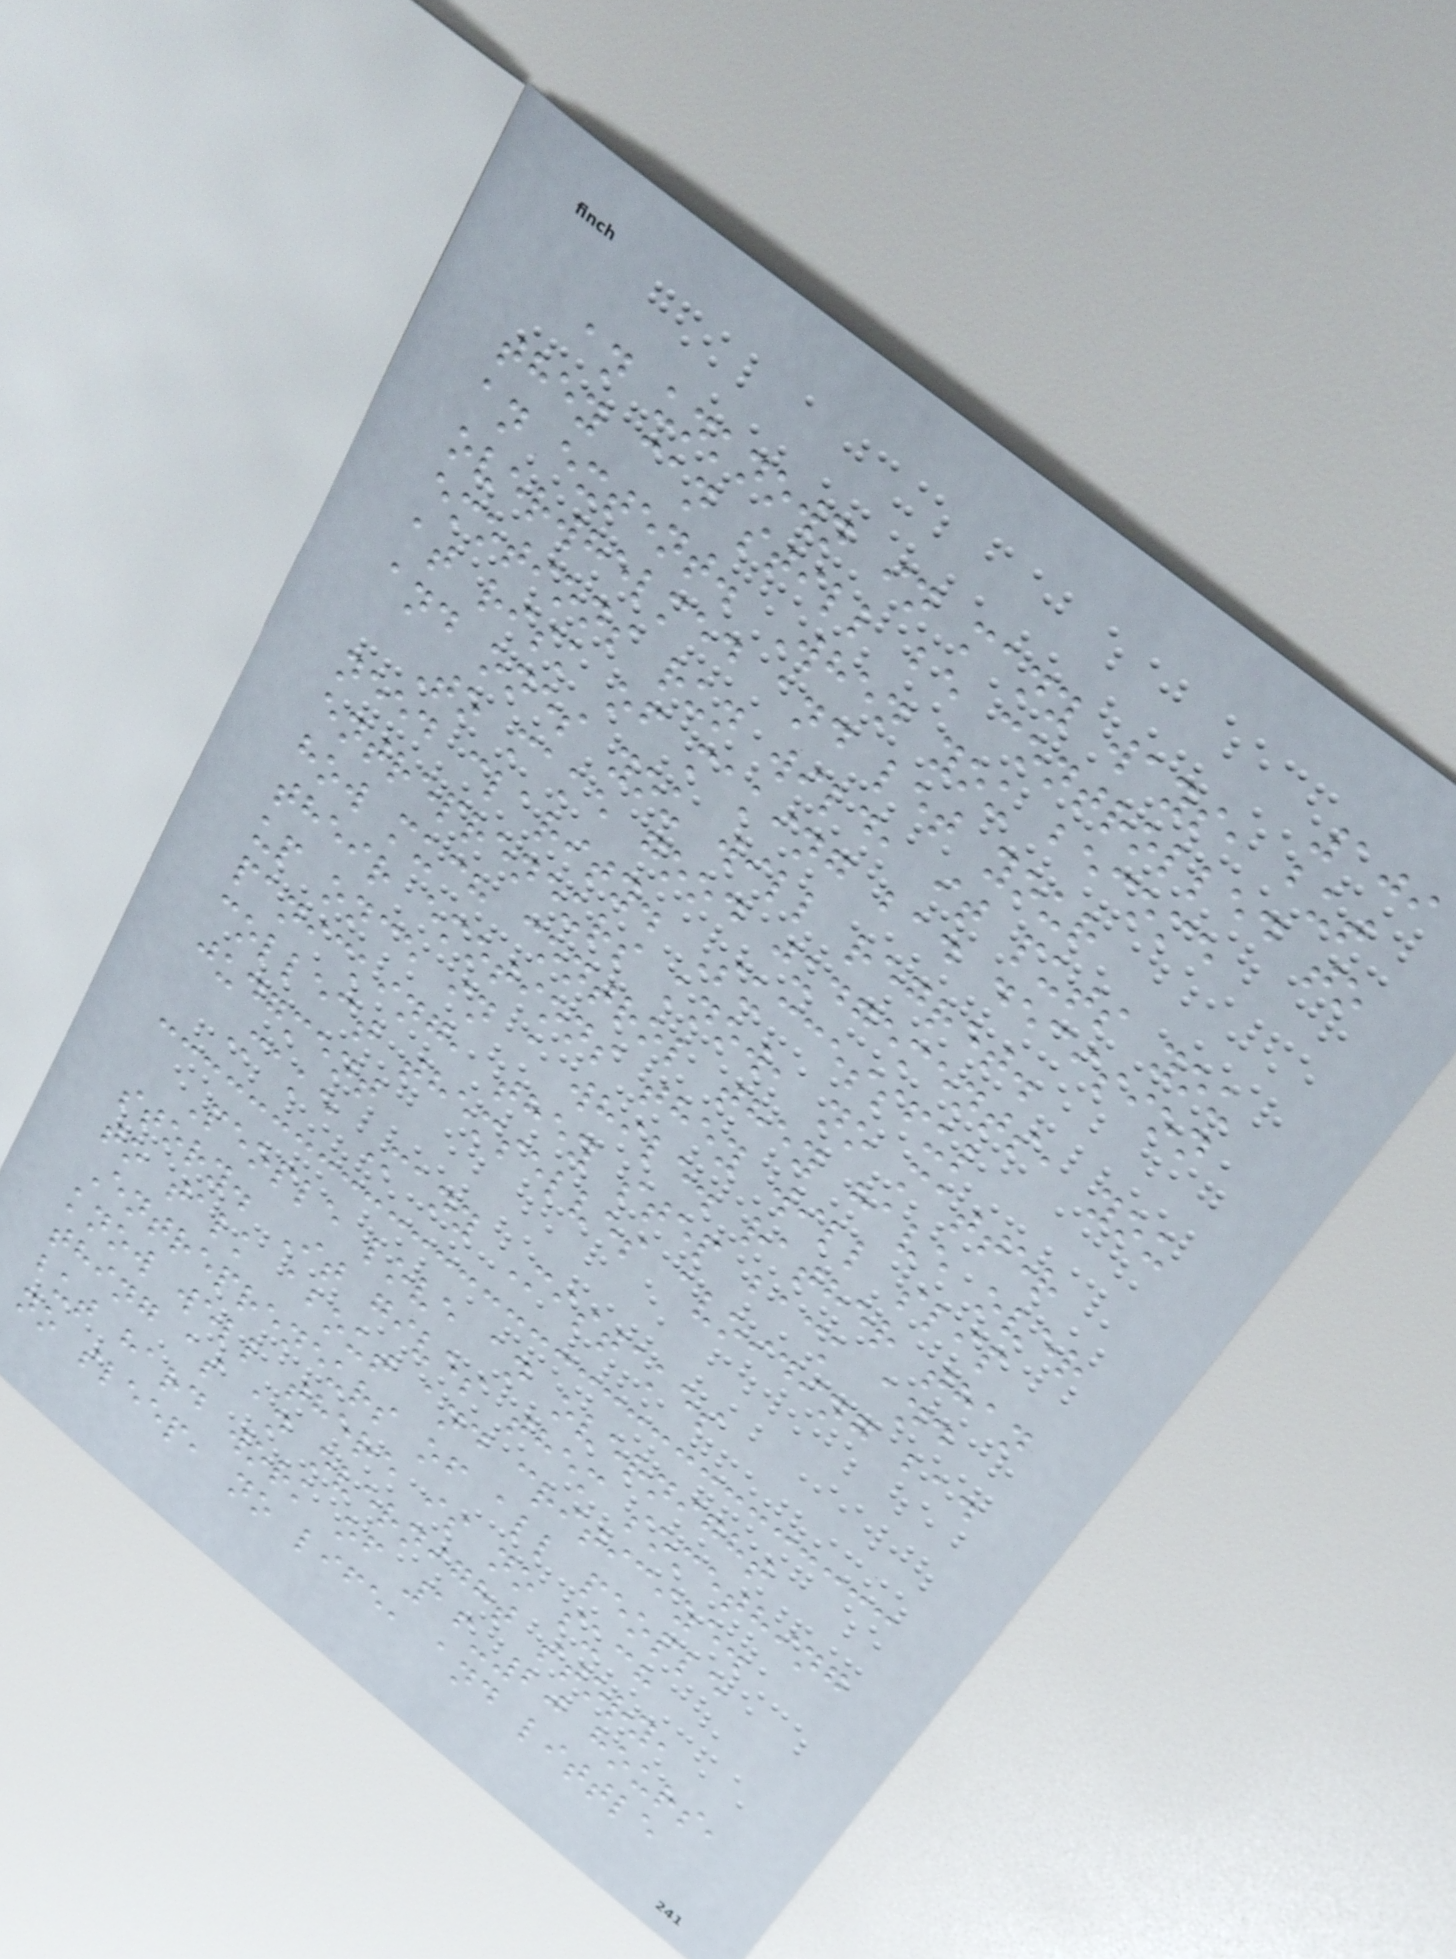109
an unknown in many ways, but
they can still be controlled to
an extent. When you become
overwhelmed and let your
emotions run wild, it puts you
at risk of making bad decision
and ones you will regret.
To make good judgements, you
need clarity. Successful
entrepreneurs know, no matter
how much control they have over
their emotions they will slip
up once in a while. rather than
panicking, they step back and
collect themselves avoiding bad
judgment
Make Many Mistakes
People love an overnight
story. It gives them something
to talk about and criticize.
Entrepreneurs of all people
know well there is no such
thing as an overnight story,
but hard work of 16-20 hours,
no sleep, no life, and little
